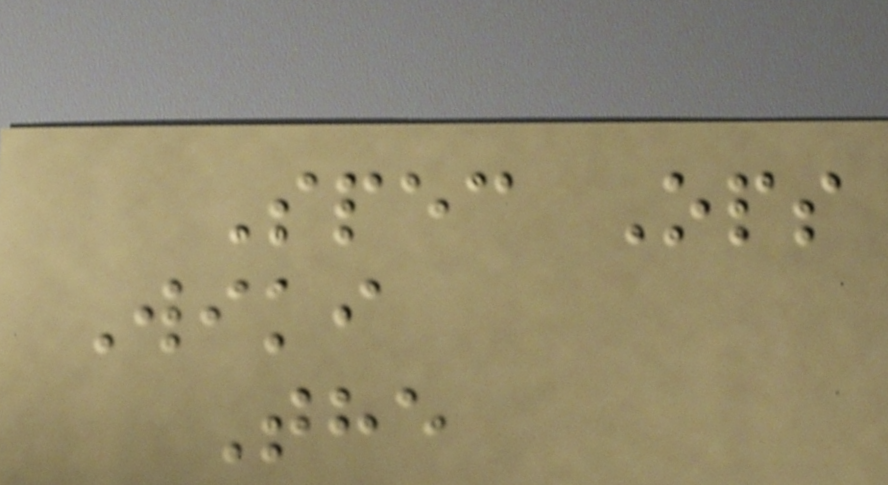Spec Ops
Wiki
The
